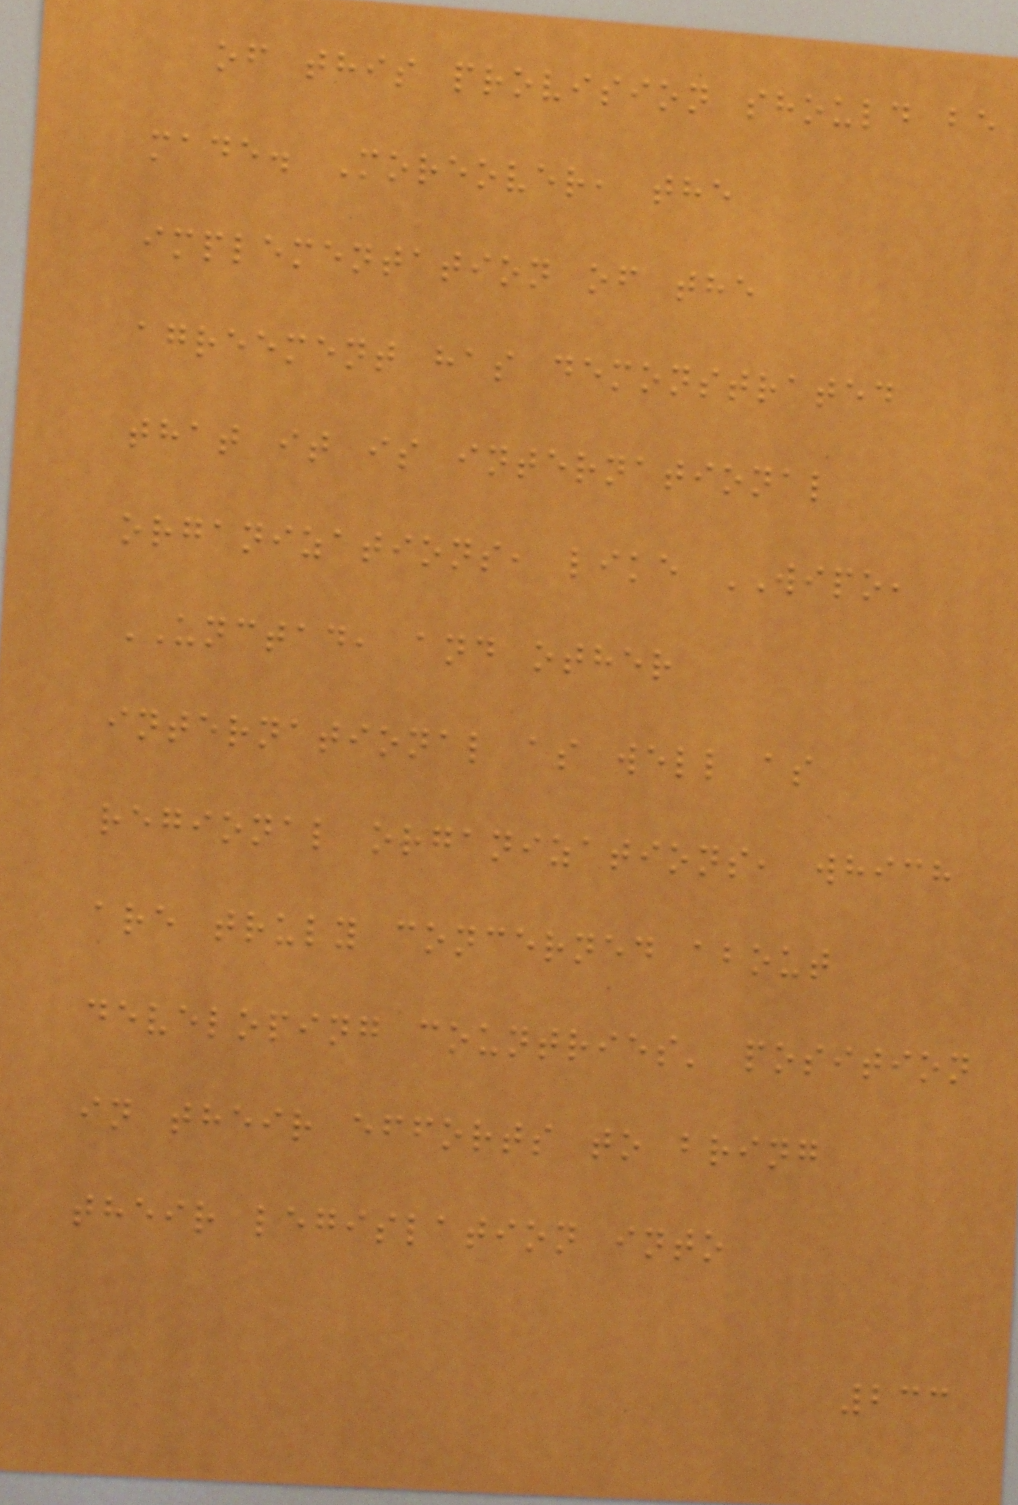of this provision should be
made. Moreover, the
implementation of the
agreement has demonstrated
that it is international
organizations, like WIPO,
UNCTAD, and other
international as well as
regional organizations, which
are truly concerned about
developing countries' position
in their efforts to bring
their legislation into
233
